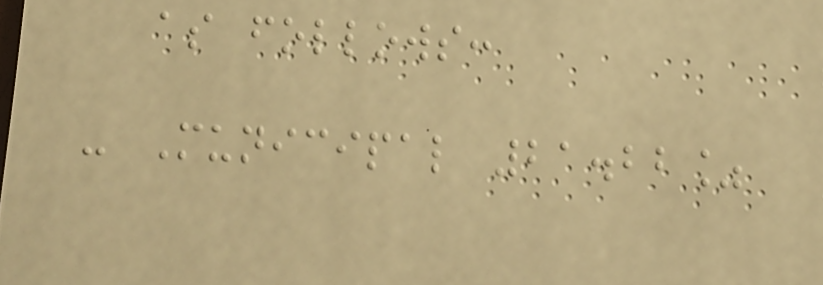as follows:
- Municipal 21.22%
